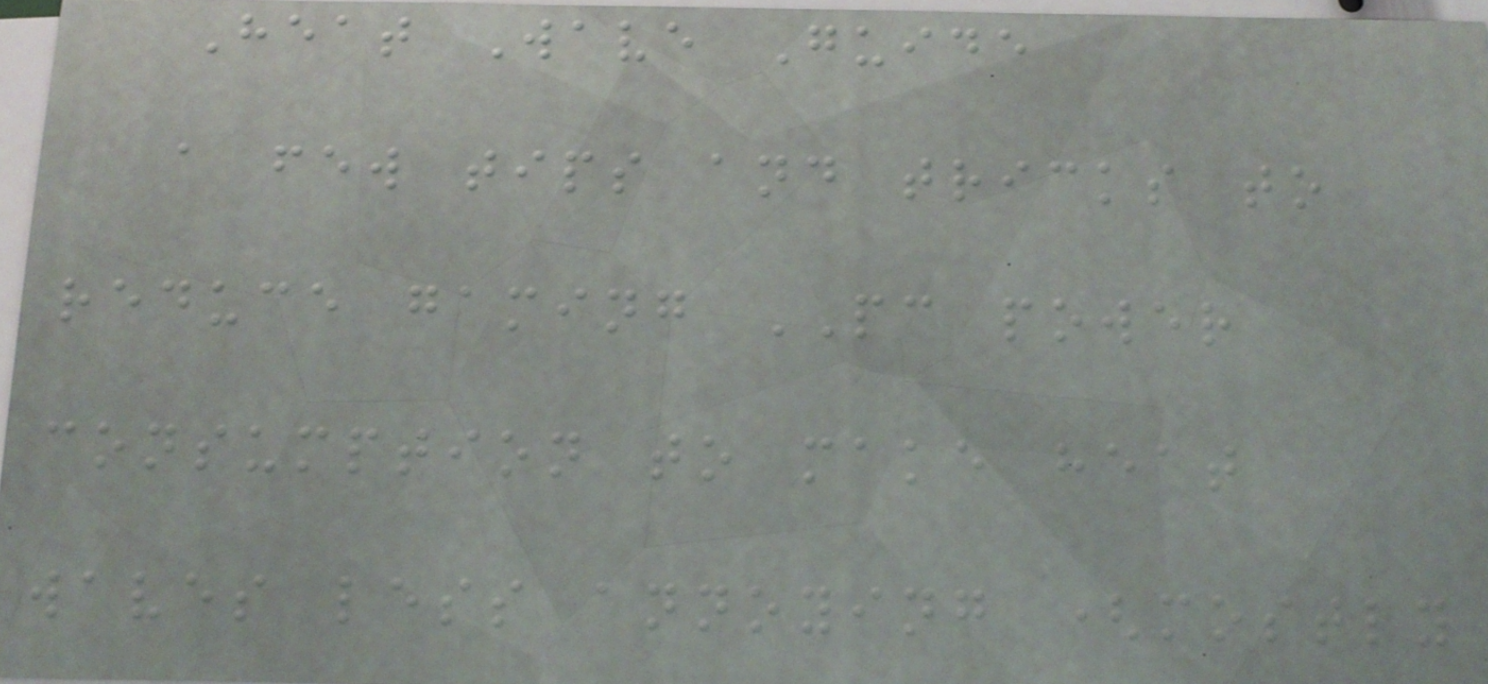Heat Wave Guide
a few tips and tricks to
reduce gaming PC power
consumption to make heat
waves less annoying (mostly
